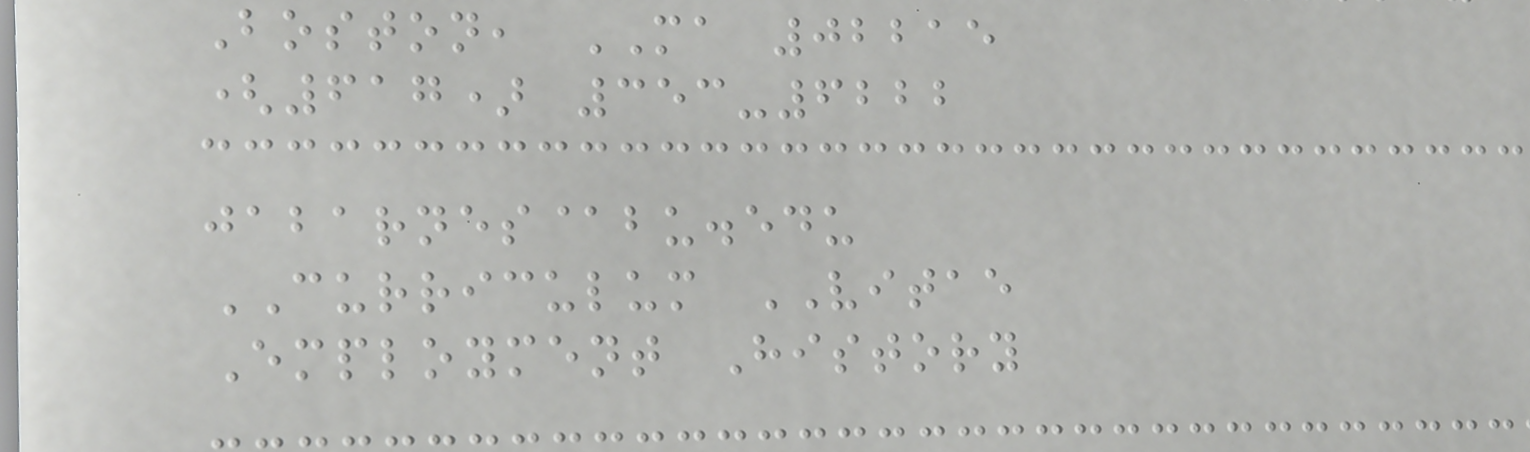Boston, MA 02215
(617) 353-6222
jabarnes@bu.edu
CURRICULUM VITAE
Employment History
